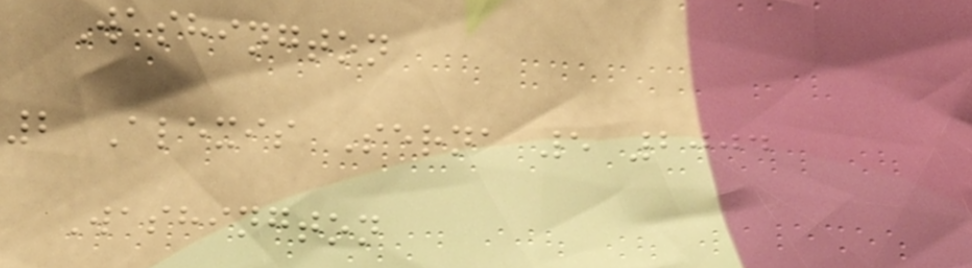Washington
2 Alexis Serna 5 2004
Washington
